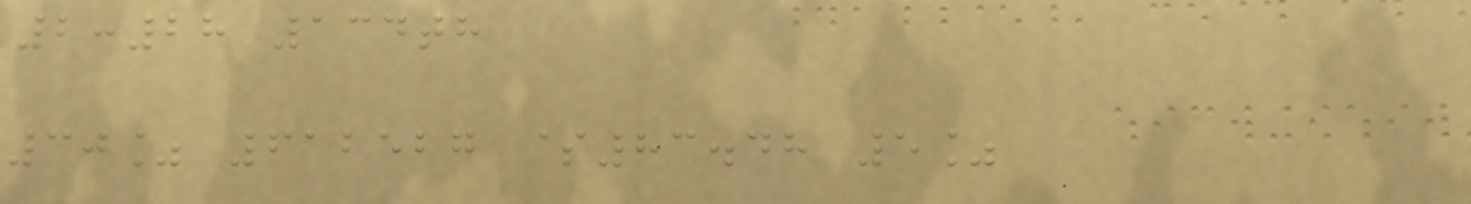2:28 134th
30% 612527 $83.48 5%
